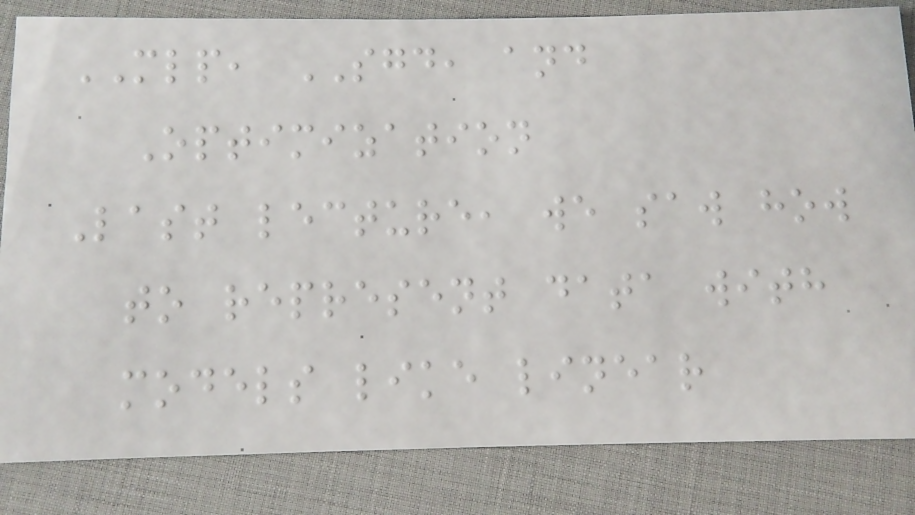MLP, SGD, and
Optimization
Last lecture, we saw how
to represent data with
models like linear
